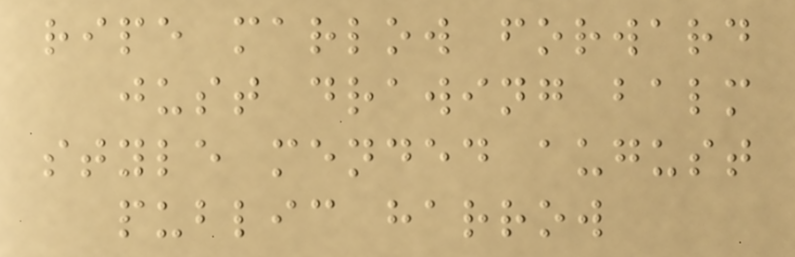ripe marlow forward
just drawing balm
style mended august
public harrow
